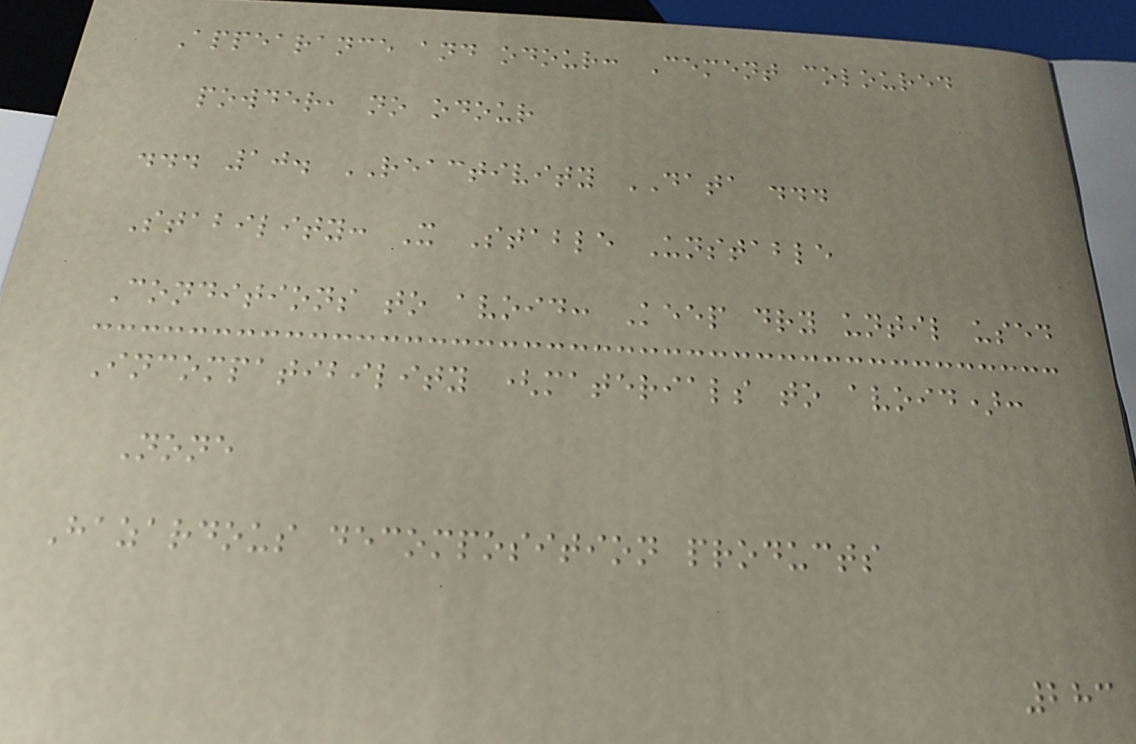Appearance and odour: Cement coloured
powder, no odour
... 10. REACTIVITY DATA ...
Stability: X Stable Unstable
Conditions to avoid: Keep dry until used
Incompatibility (materials to avoid):
None
Hazardous decomposition products
283
